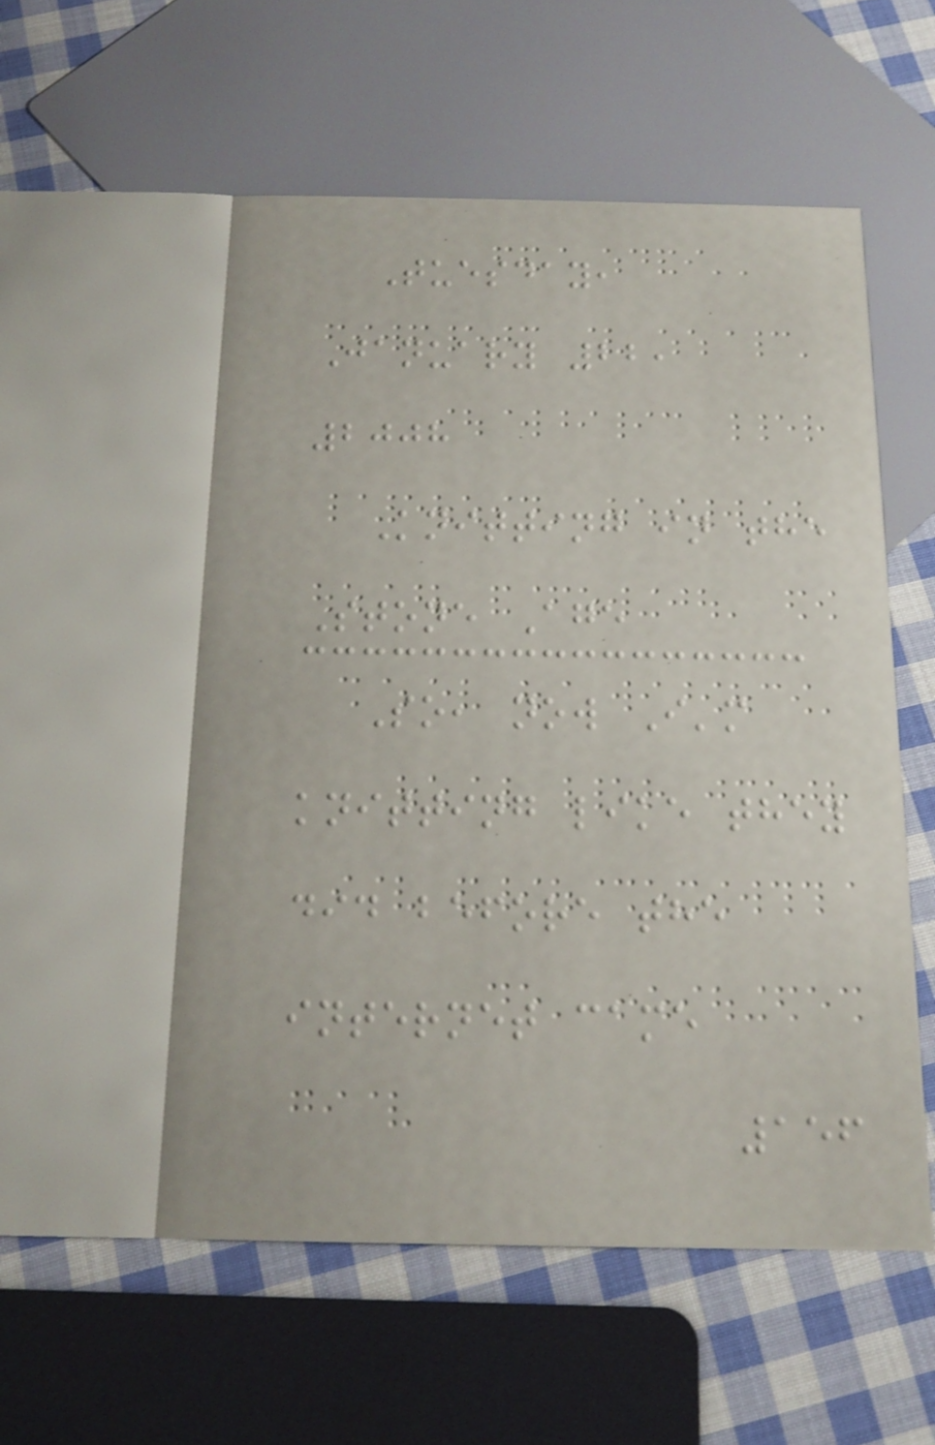Tuesday,
January 22,
2008
Knitting in the
Stone Age
So, now I'm
knitting like they
did before the
internet came
156
